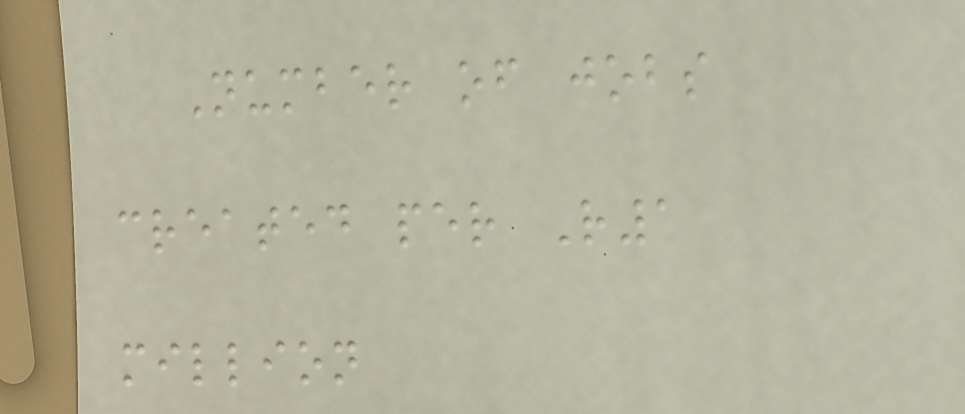Number of jobs
created per R1
million
